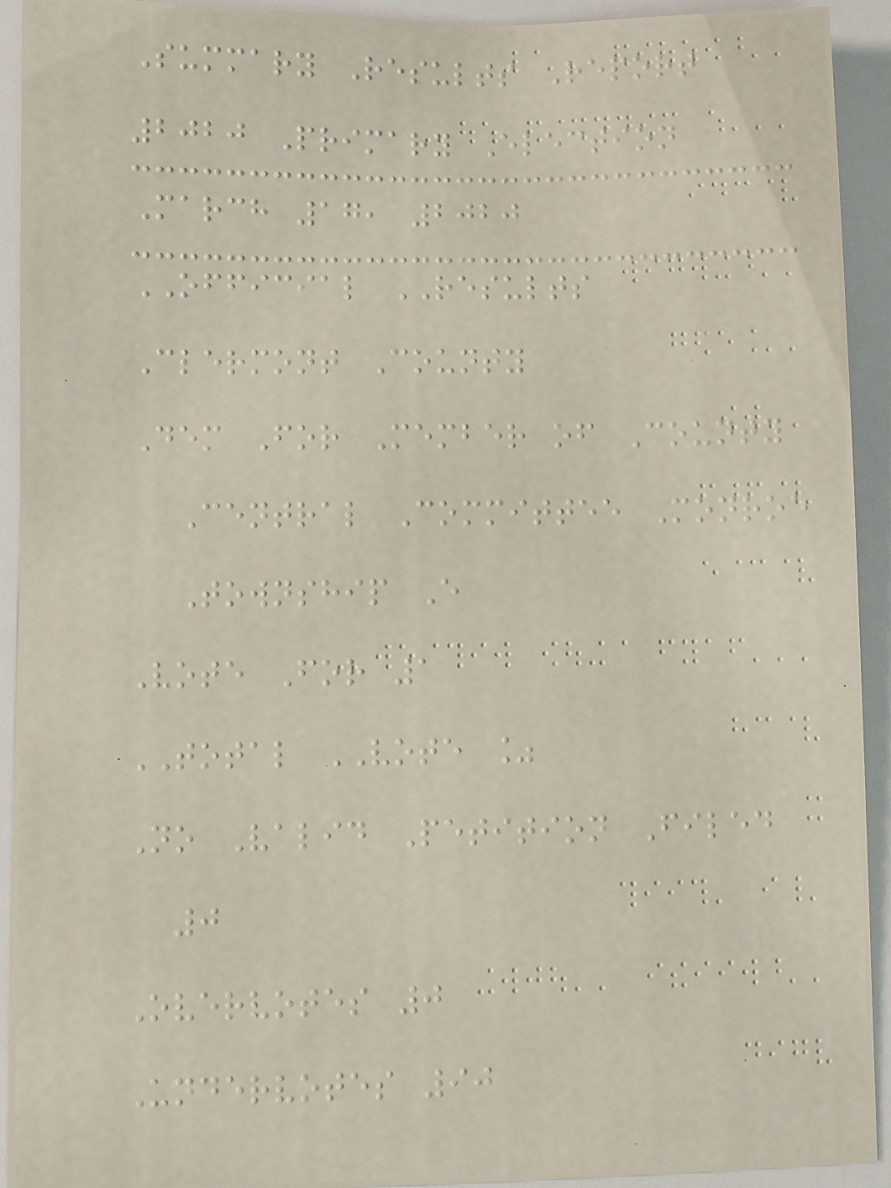Summary Results Report
2020 Primary Election
March 17, 2020
OFFICIAL RESULTS
Clermont County
Dem For Member of County
Central Committee Monroe
Township E
Vote For 1
TOTAL VOTE %
No Valid Petition Filed
0
Overvotes 0
Undervotes 90
